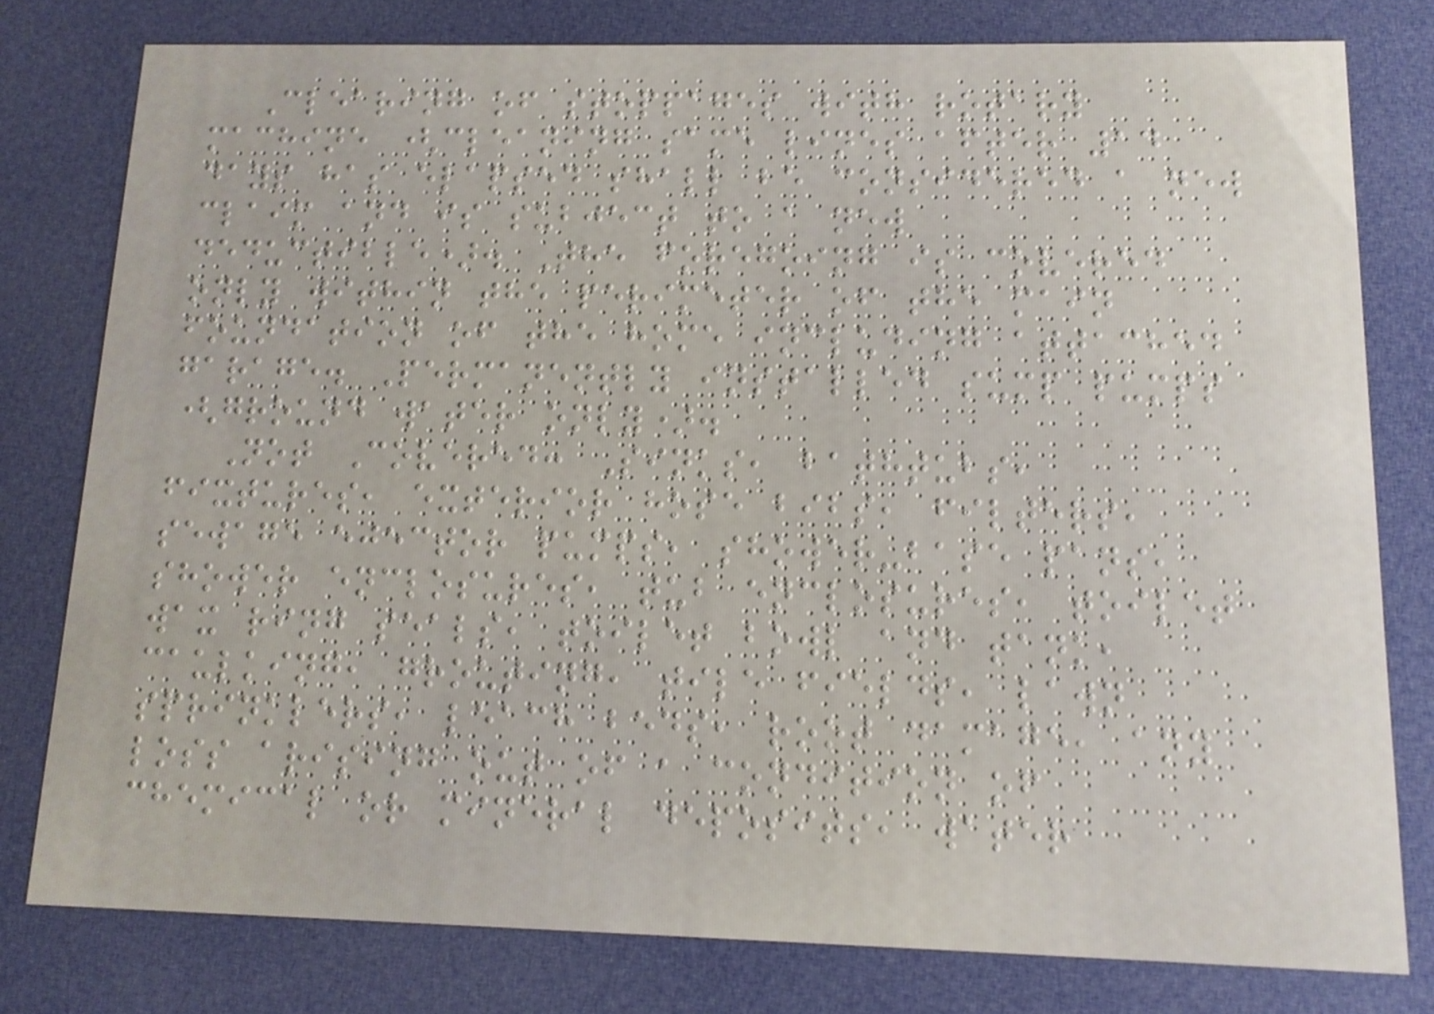Clearing of stoppages with rotary
machine (cleaning same lines after 14
days has elapsed shall be considered a new
claim and is subject to a new
deductible). The foregoing is covered
only within the perimeter of the main
foundation of the home including attached
garage. Permanently installed sump pumps
(ground water only).
Not Covered: Sinks, bathtubs,
fixtures, exterior hose bibs, filters,
sewage ejector pumps, shower-base pans,
shower enclosures, tub enclosures, toilet
wax ring seals, toilet bowl and tank,
caulking, grouting, tile fields, lawn
sprinklers, leach beds, root damage, any
loss arising out of a condition of
chemical or mineral deposits, water
